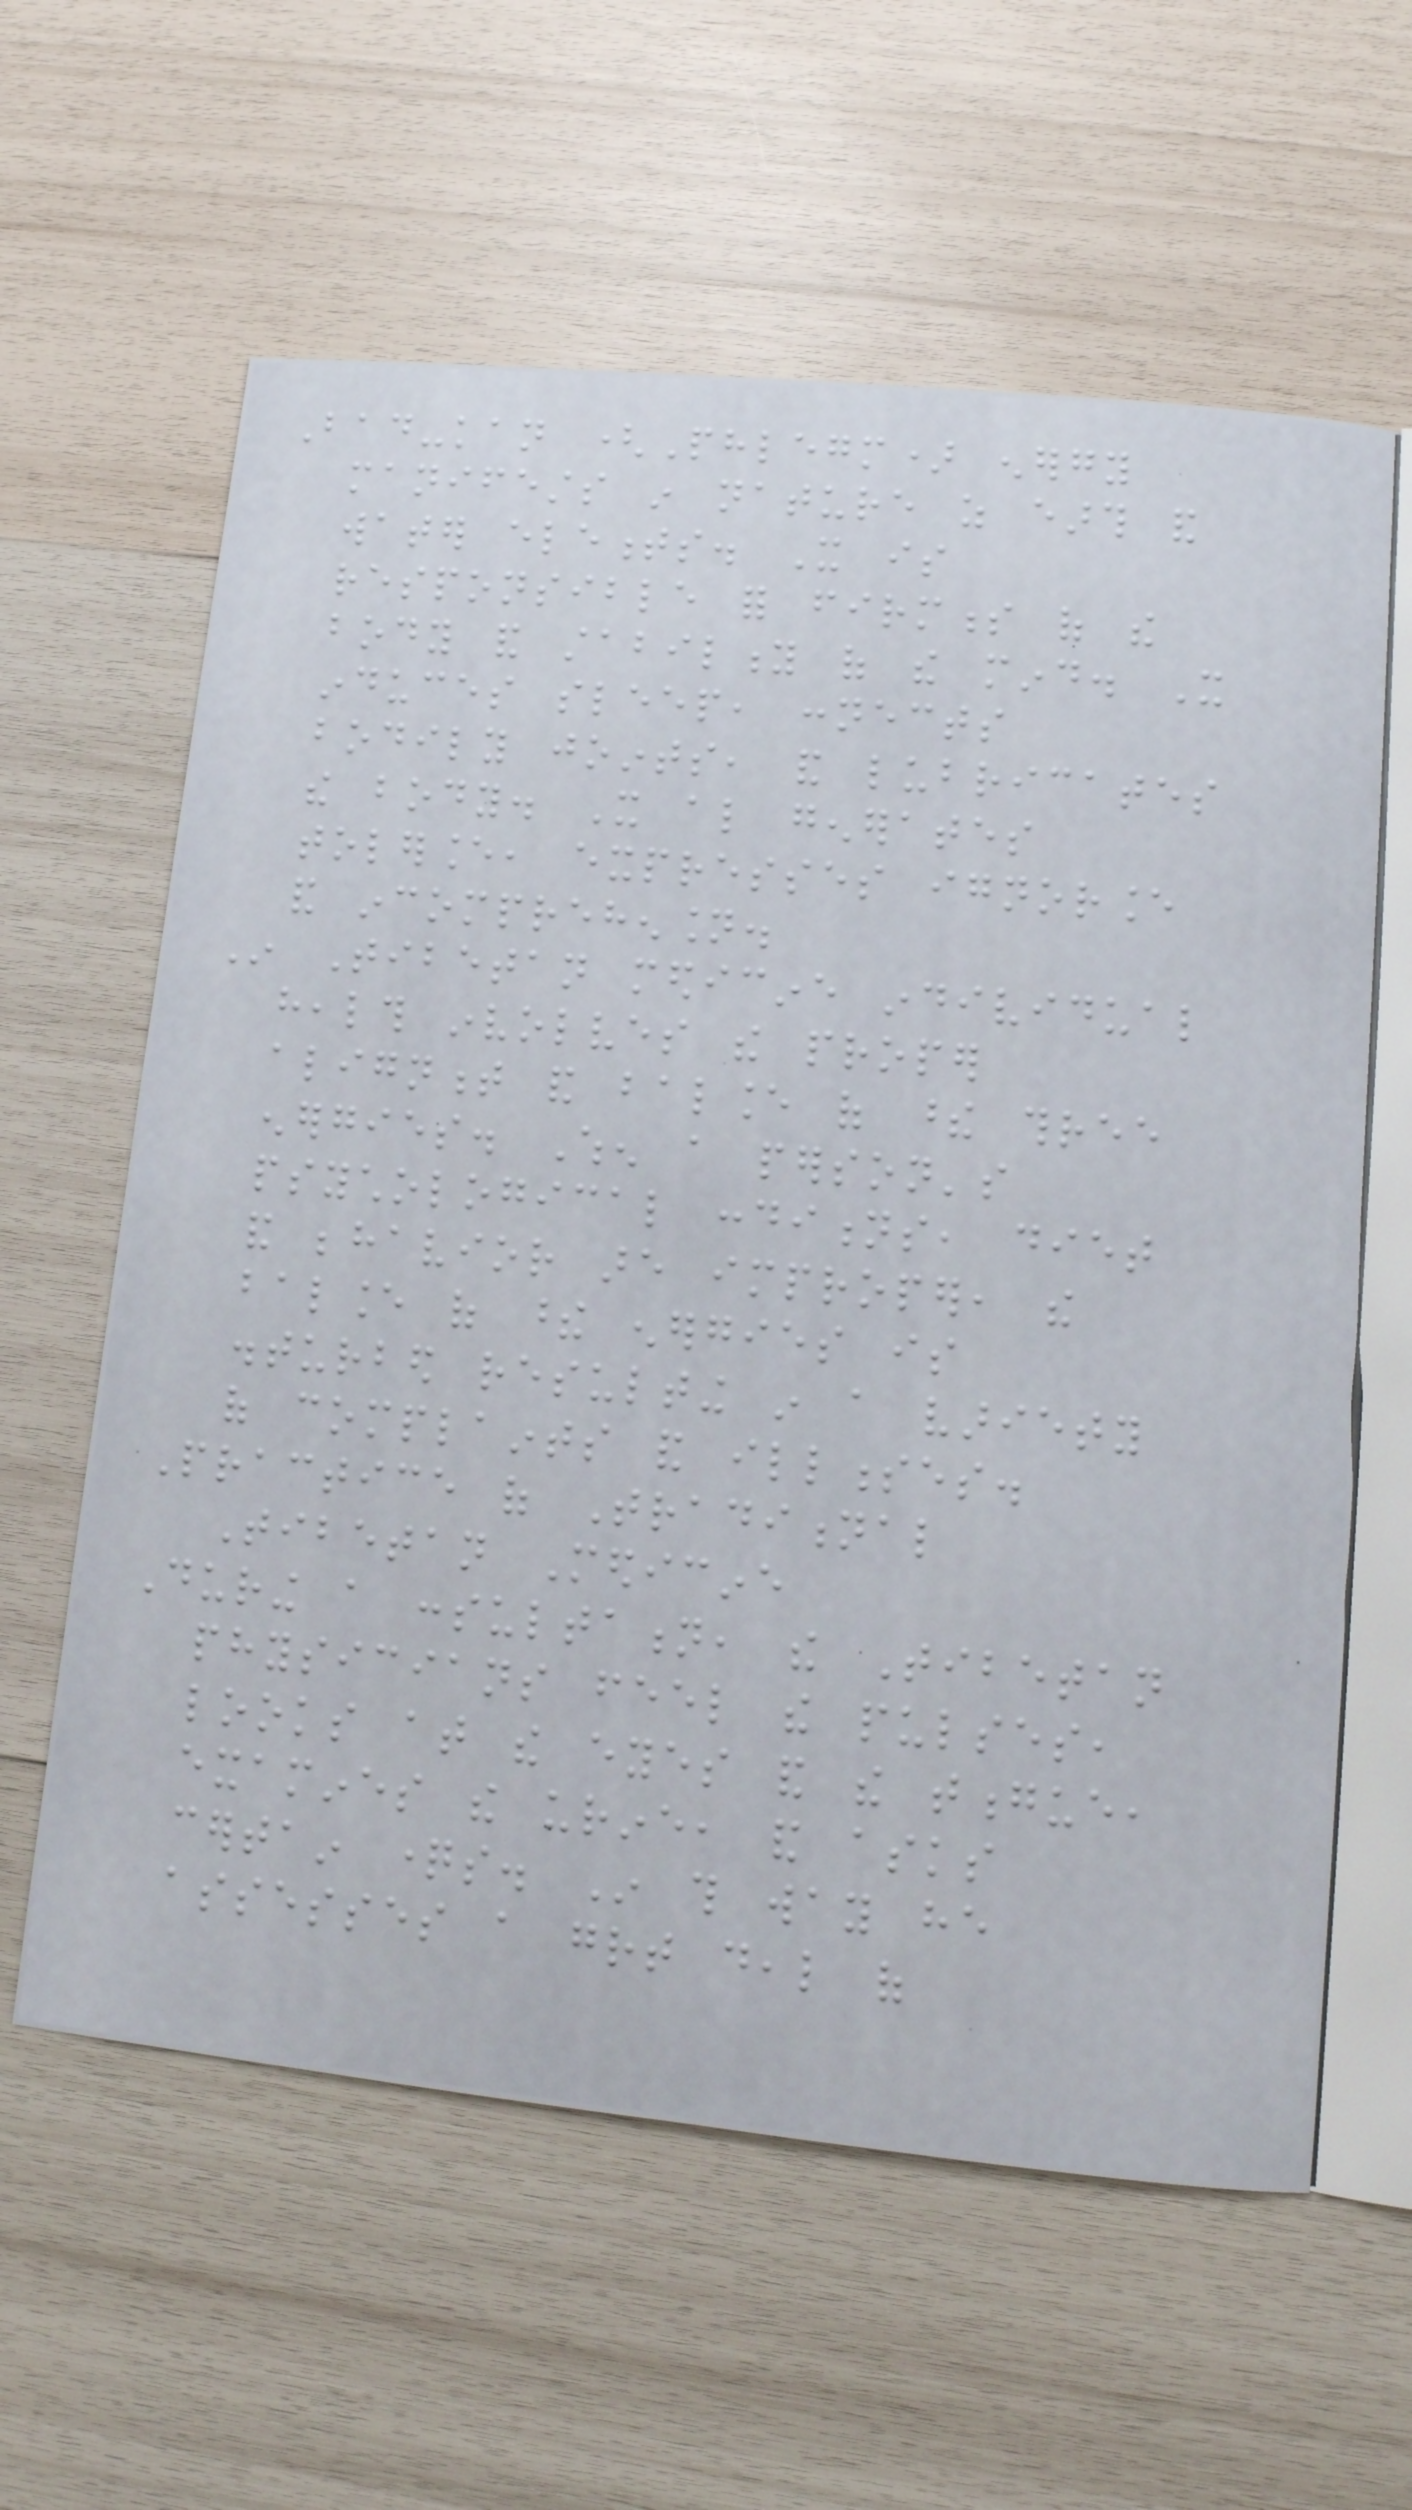Bad-kan (Phlegm) energy
manifests in nature as earth and
water elements. It is
responsible for firmness of the
body and stability of the mind. It
induces sleep, connects
bodily joints, and lubricates
the body. It also generates
tolerance, expresses ignorance
and incomprehension.
In Tibetan medicine individual
health involves the proper
alignment and balance of these three
energies. When a person's
psychological conditions, diet
and behavior are improper, the
balance of these energies is
disturbed resulting in a variety
of complaints and illnesses.
Practice of Traditional
Tibetan Medicine
During a consultation, the Tibetan
physicians feel the pulses,
looks at the eyes and the tongue,
examines the urine, and asks
certain questions. In this way he
assesses a great deal of
